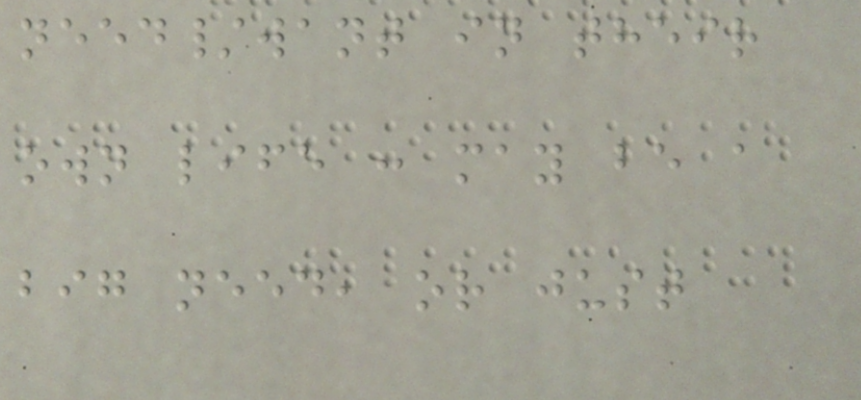need/want in their
own life : may be a
big need, or just
